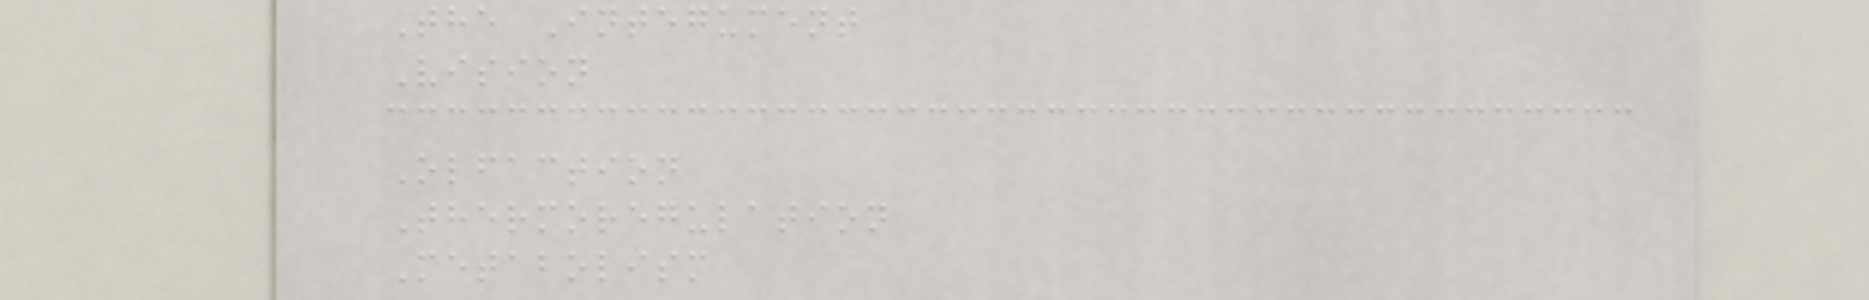The Integument
Vision
Olfaction
Thermoregulation
Metabolism
